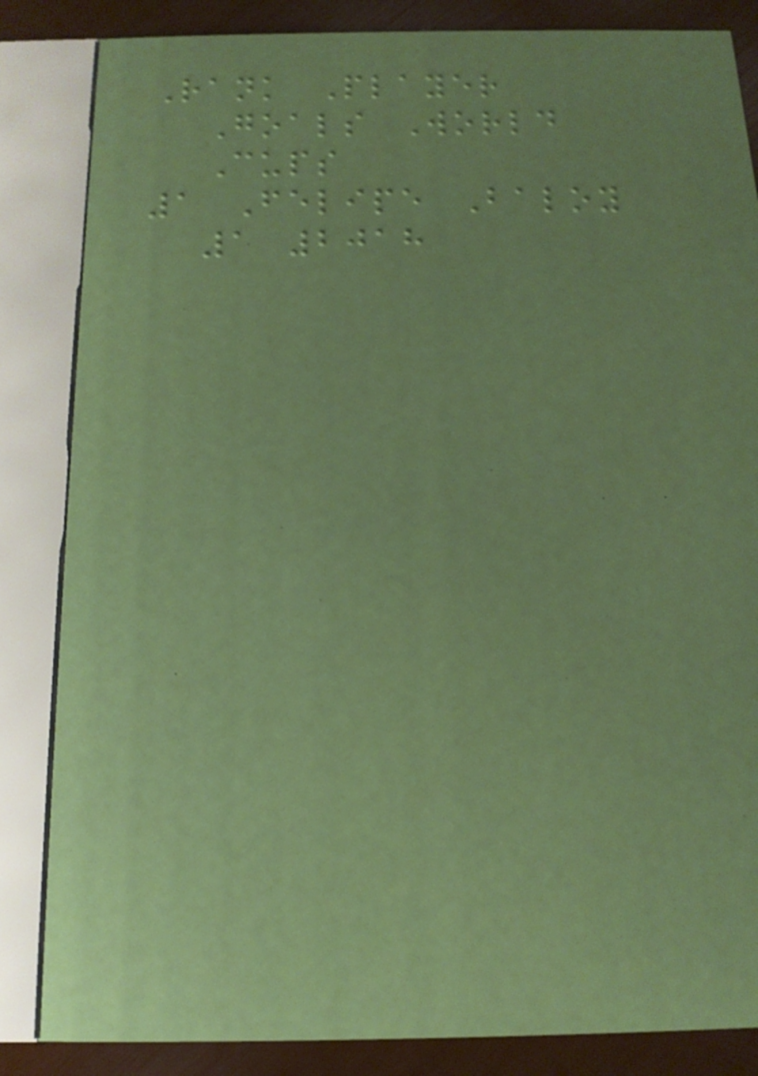Rank Player
Goals World
Cups
1 Felipe Baloy
1 2018
